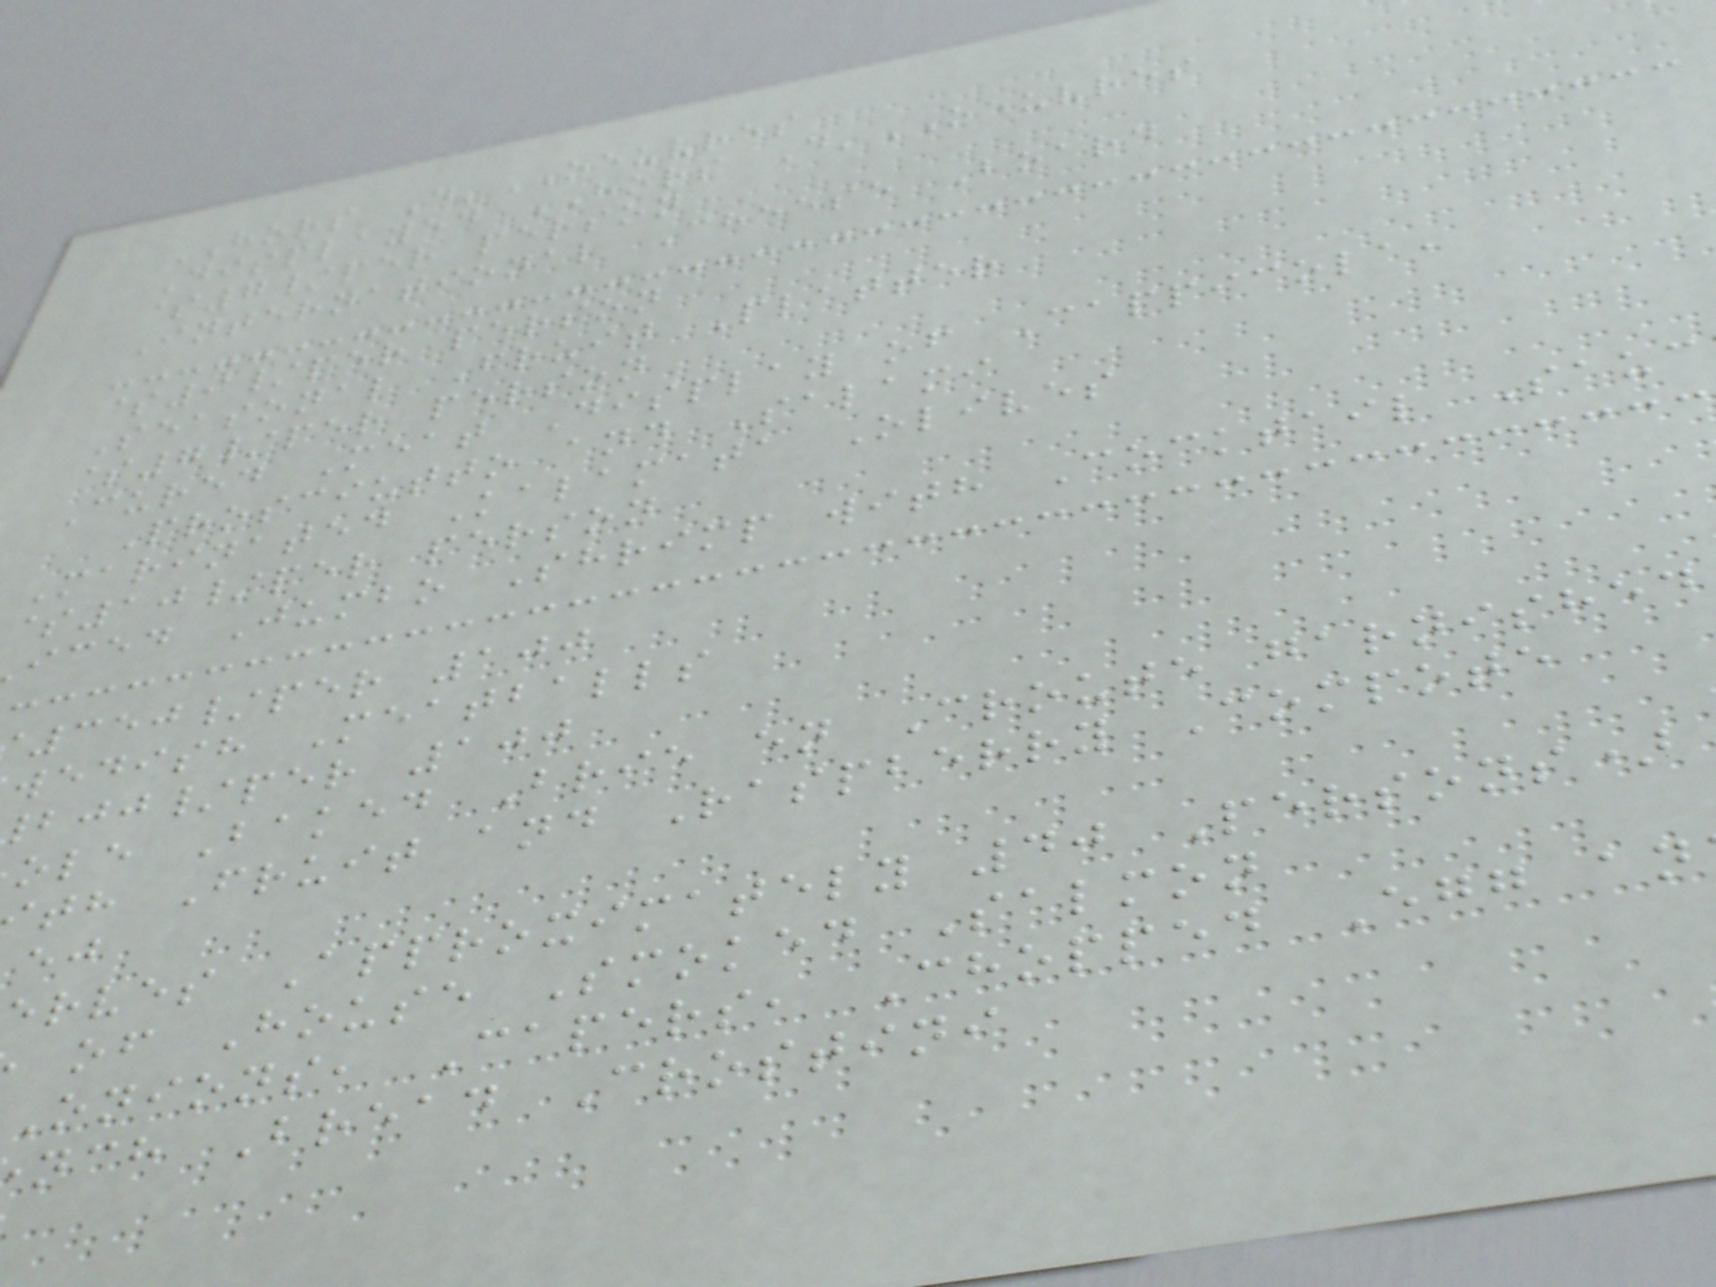HORS D'OEUVRES
Displayed HORS D'OEUVRES
$7/per person
International Cheese Board
$9/per person
Seasonal Fruit Platter
$7/per person
Cured Meat Display of Cappicola,
Prosciutto and Salami
Marinated Kalamata Olives
$10/per person
iced Jumbo Shrimp with Cocktail Sauc
350/per 100
wedish Meatballs
bjj/per 100
ole Baked Brie en Croute garnished
th Fruit and Raspberry Compote
erves Approximately 40 Persons)
of House Smoked Salmon
Onions, Capers, Chopped Egg an
nch Bread Crostini
